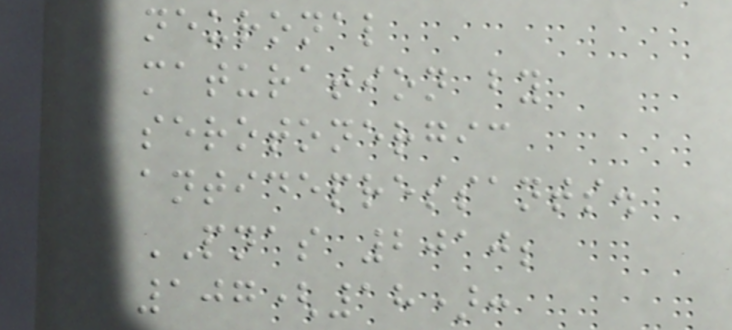neuronal
maturation by
serotonergic
antidepressants.
PNAS 2010;
107(18):
